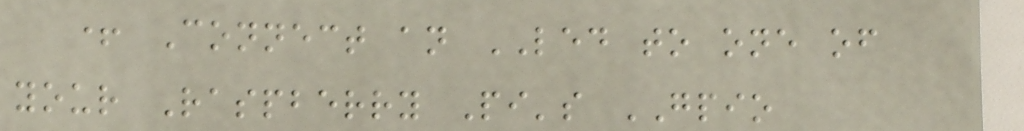+ Connect an LED to one of
your Raspberry Pi's GPIO
